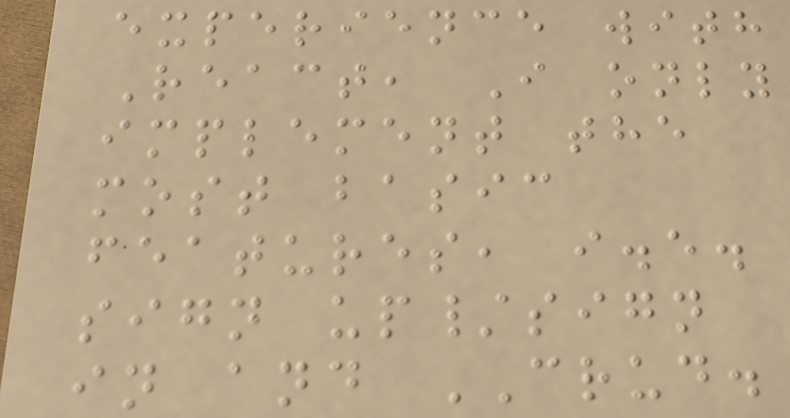experience with
React, I only
implement the
most basic
features, i.e.
sign up/sign
in and CRUD.
